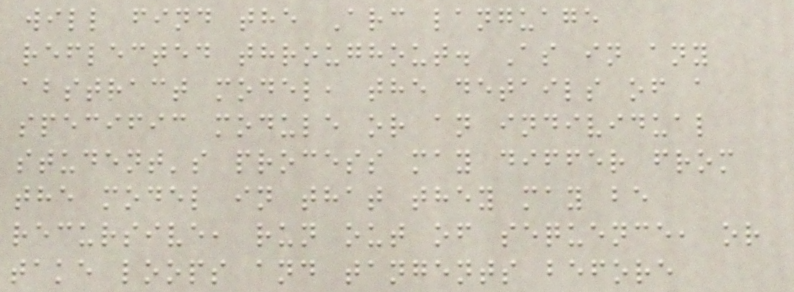will find the Arc language
reflected throughout. As in any
abstract model, the details of a
specific module or an individual
student's process may differ from
the model in that they may be
recursive, run out of sequence, or
take loops and tangents before
